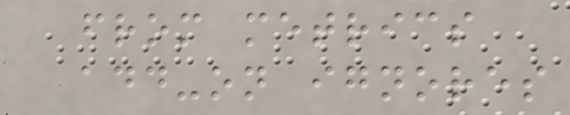from metrics
add-on ignores
